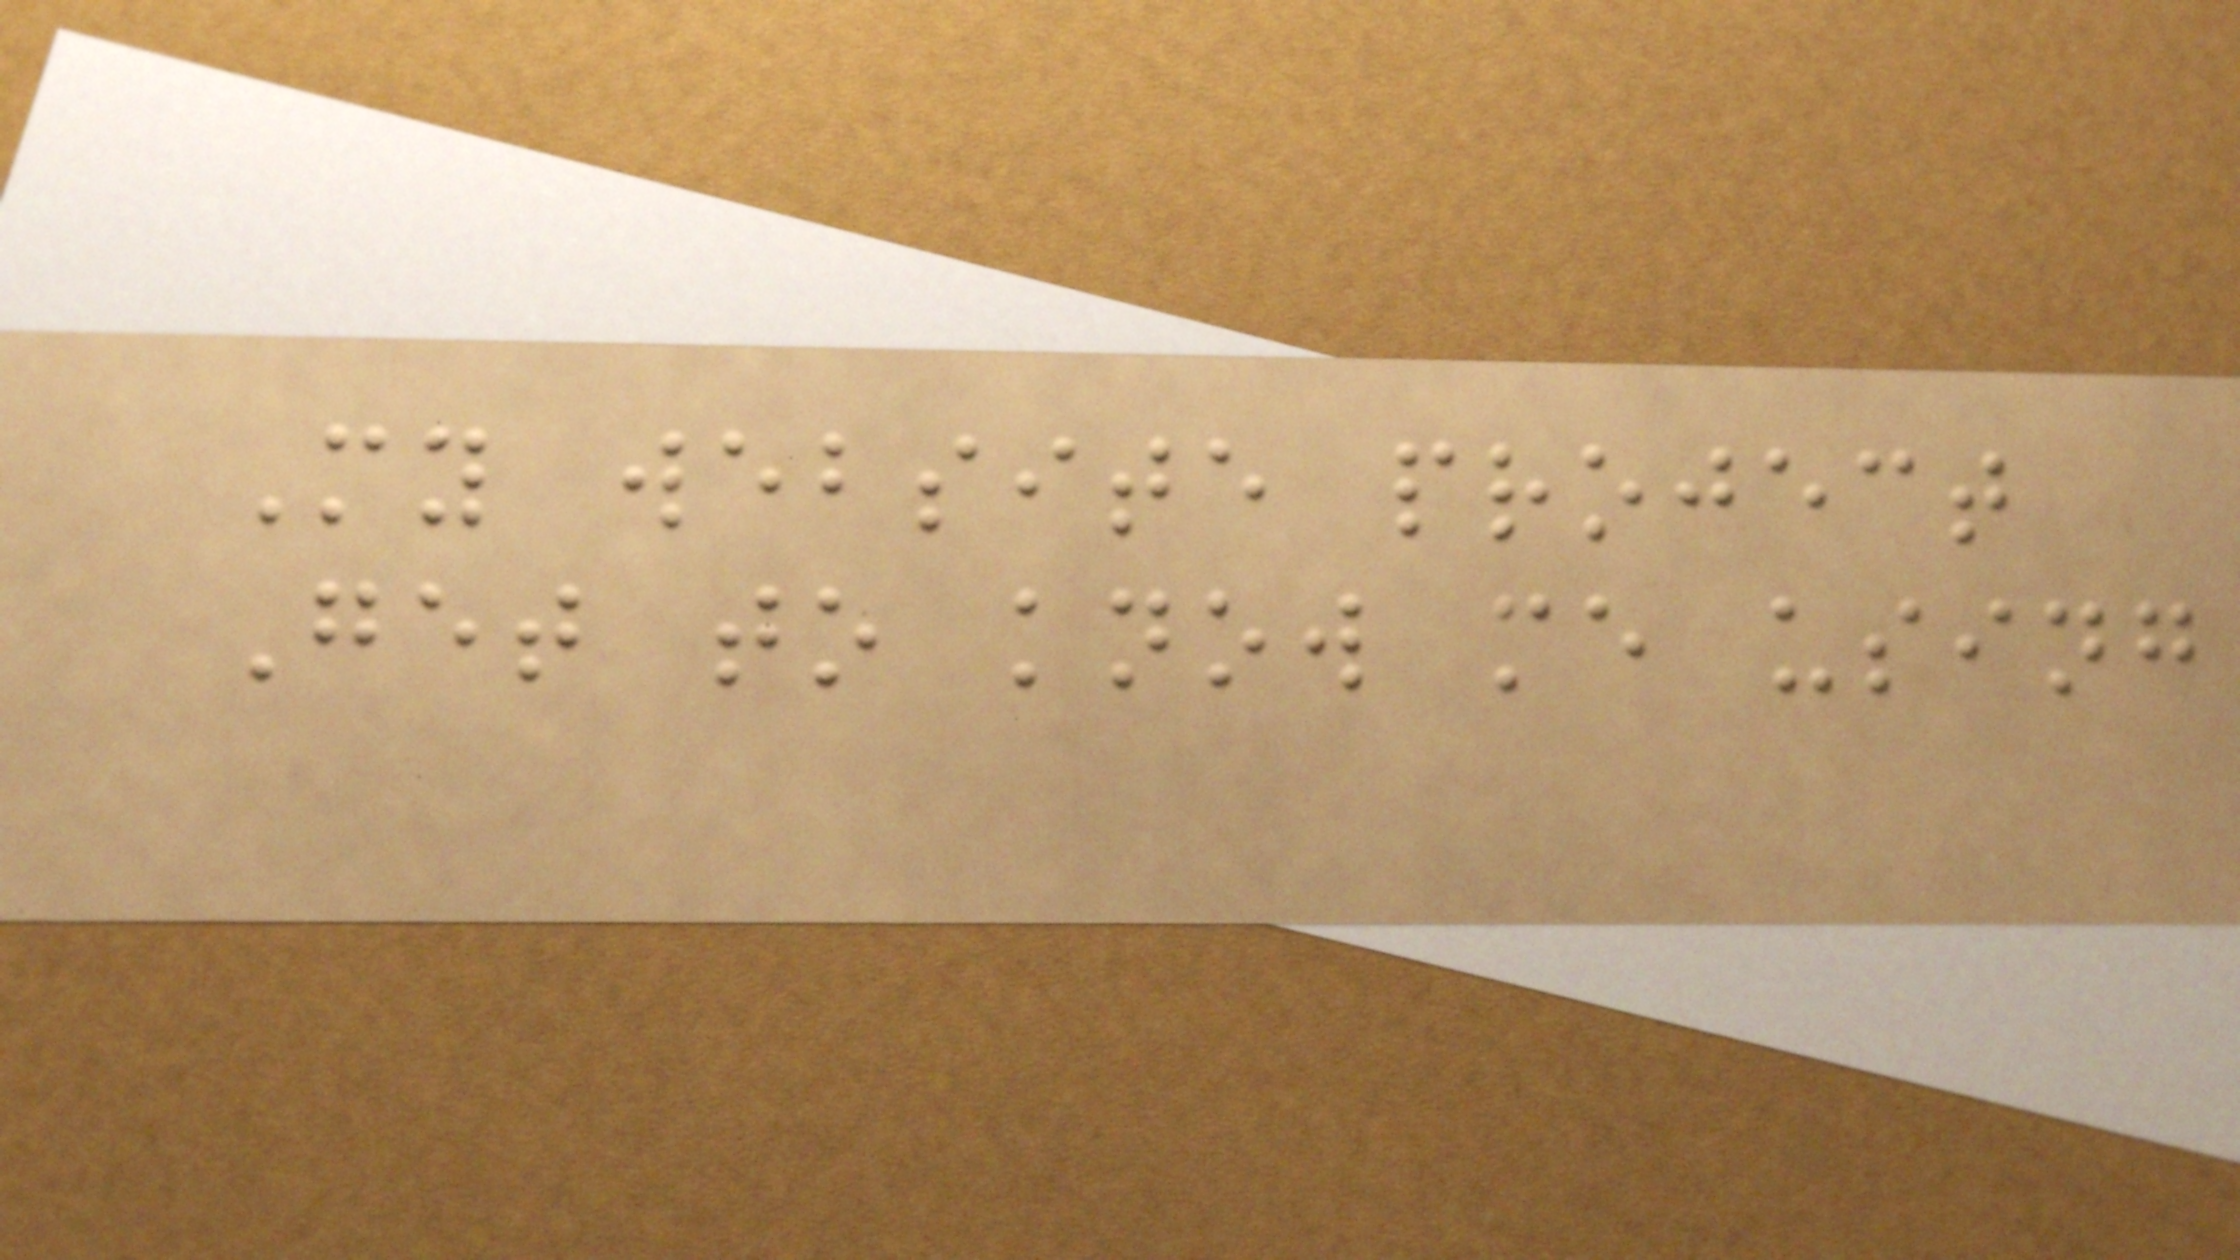My website project
Get to know me using
